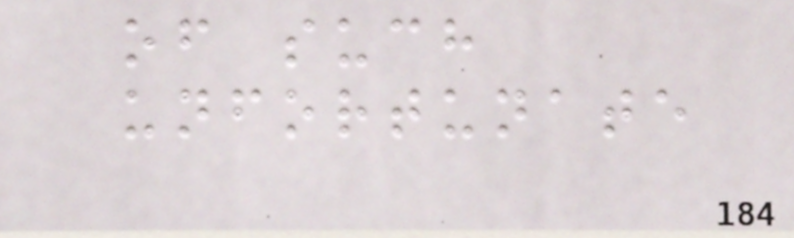of such
unfortunate
